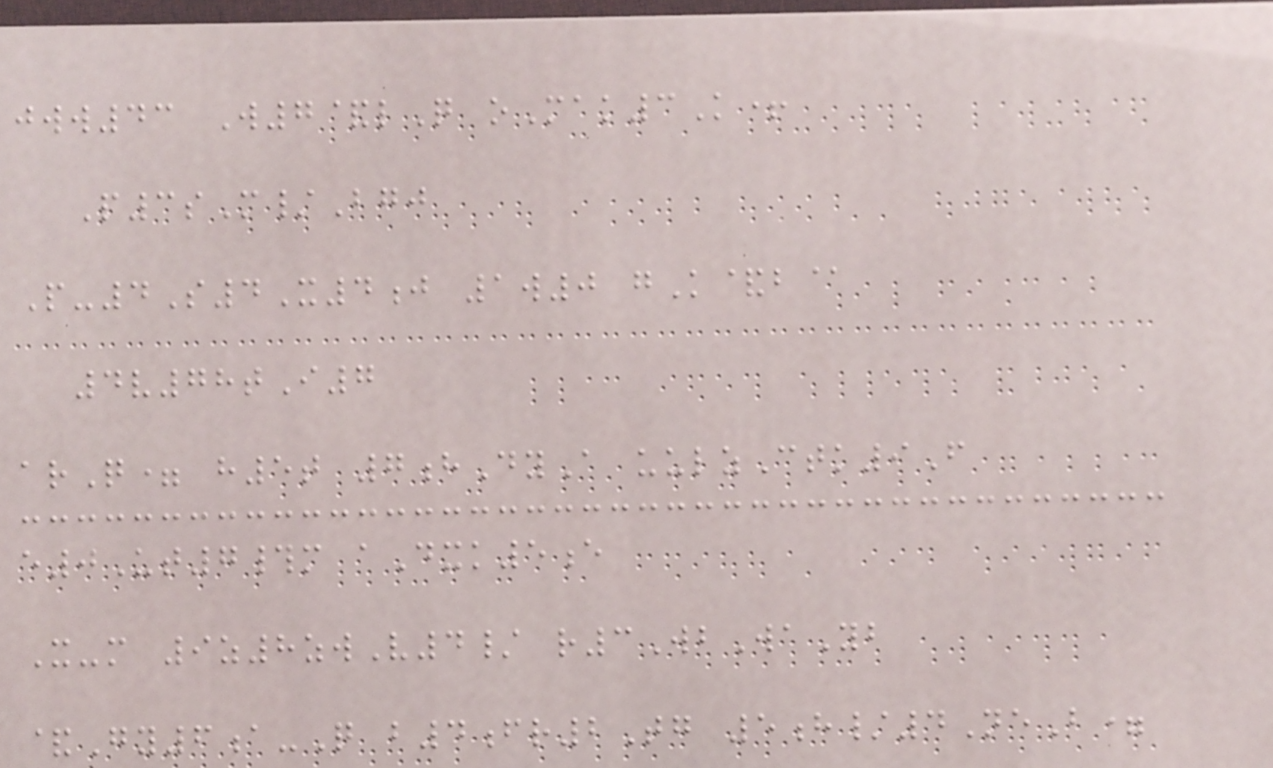jww43 W7&lQ oMak3K+
P3sM/Bgj
P-4S4X4j 1w0 gK&b@
4v78tI7
arQ= h5t 7hDyA uulzCtk9F
e0Ut7#m aDxk5e
X-m 9z8zwV4/ r3WbWaYb
&Gy6a-Q b4fr2Tg 5h/4NeB=
